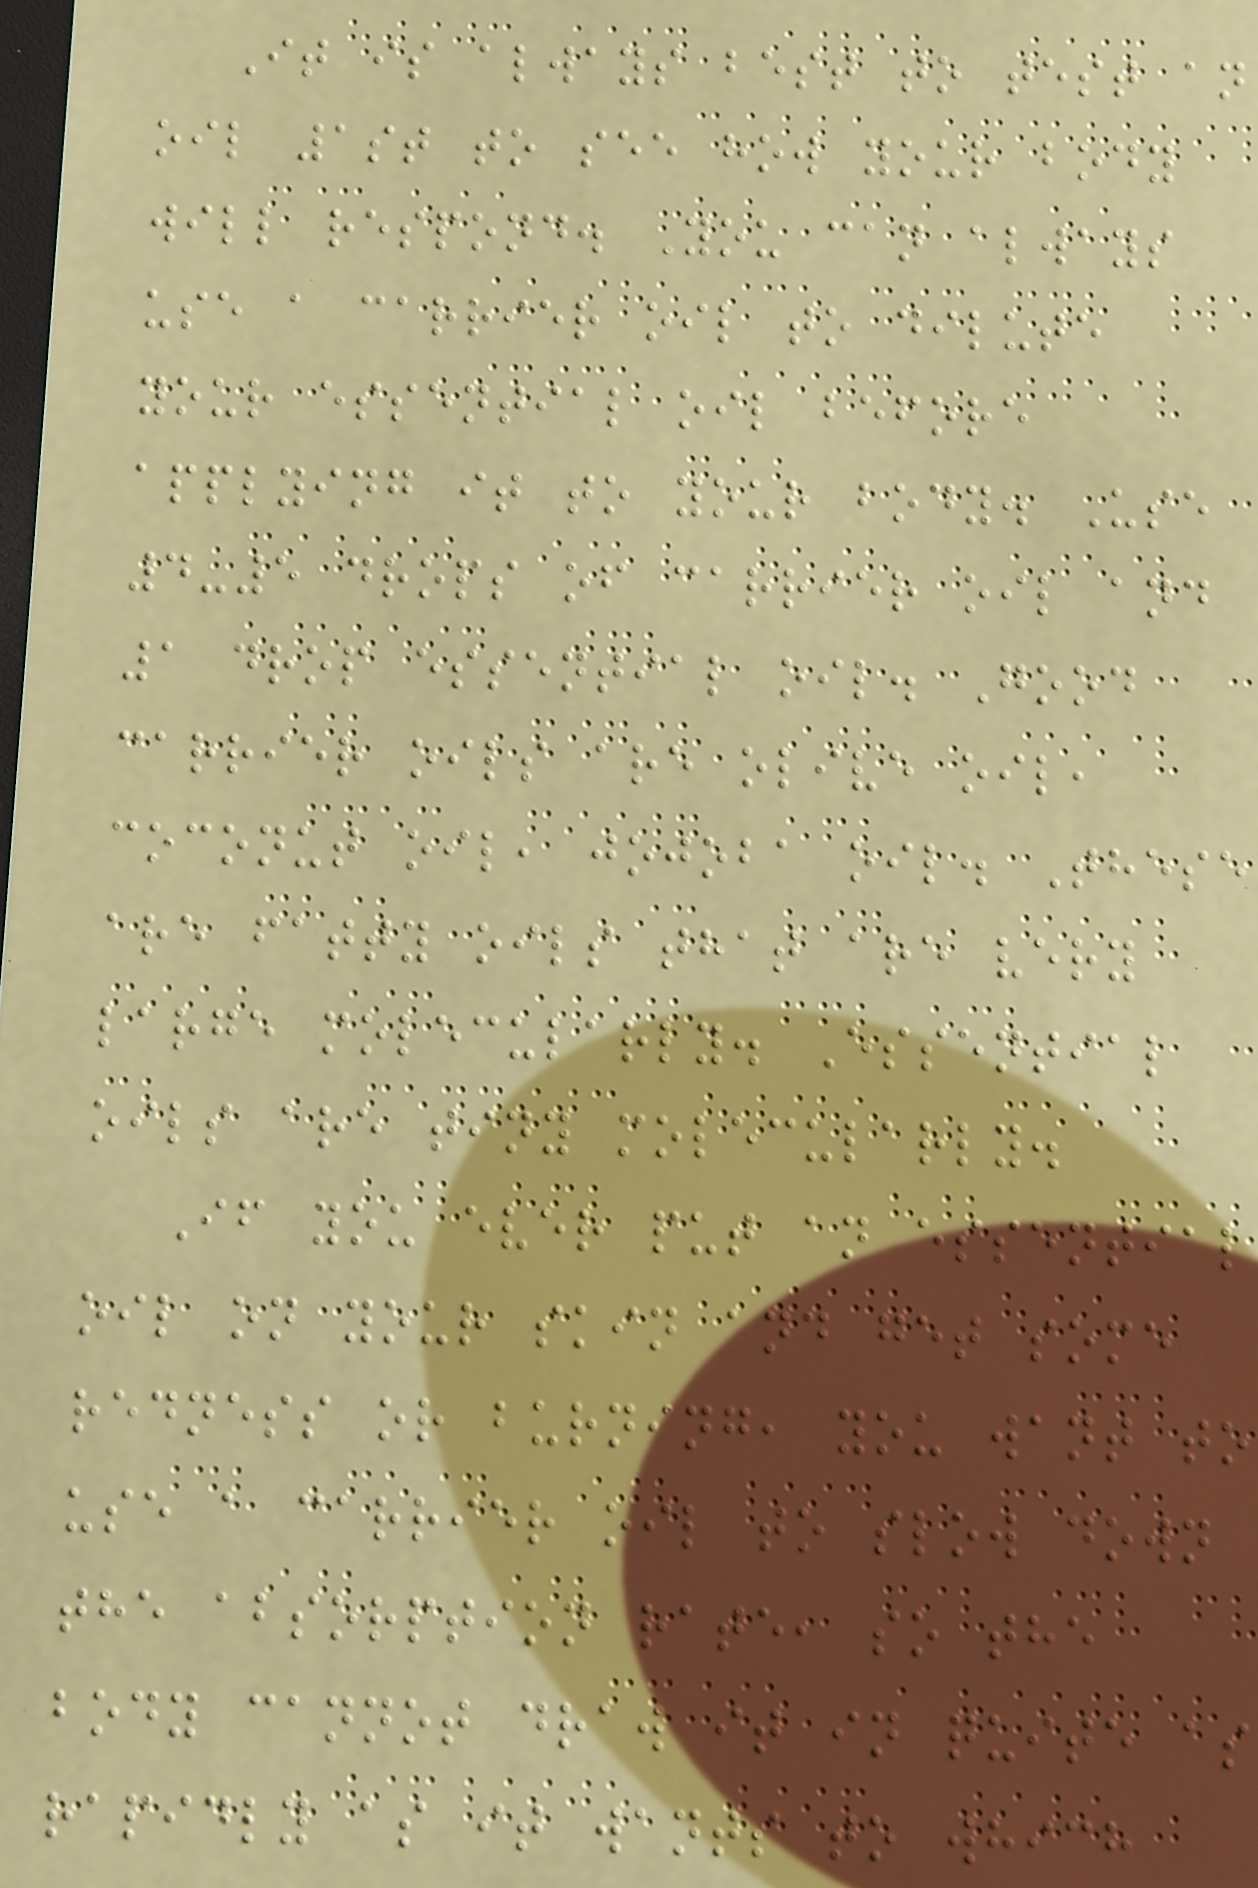It is always best to test an
oil 1st to see how your body
will respond. You can always
use a carrier oil to dilute
your essential oil before
applying it to your body. Use
4-5 drops of carrier oil and
1 drop essential oil. Good
carrier oils are olive oil,
coconut oil, jojoba oil. These
are fatty oils that are very
large molecularly. Essential
oils are tiny molecularly.
If you ever put an essential
oil on your skin and get some
redness or burning, you want to
use a carrier oil to slow down
the absorption rate, so the
body cannot draw it in quite as
rapidly as it wants to which
